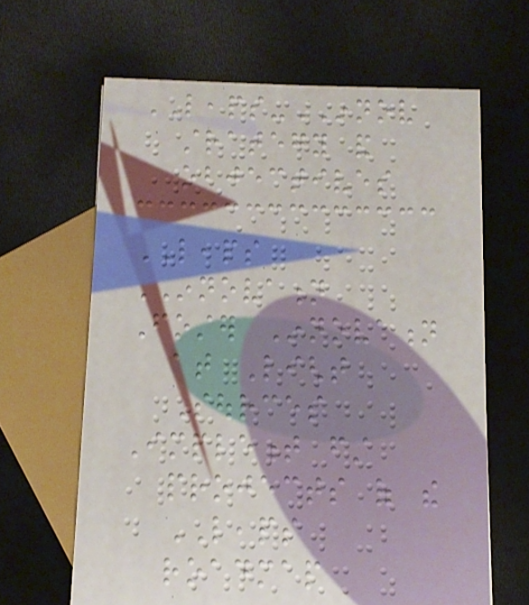LEAPS-INNOV
strategy and
objectives
LEAPS
INNOVATION
Foster Innovation
at Light
Sources
Implement first
projects of the
LEAPS
roadmap
